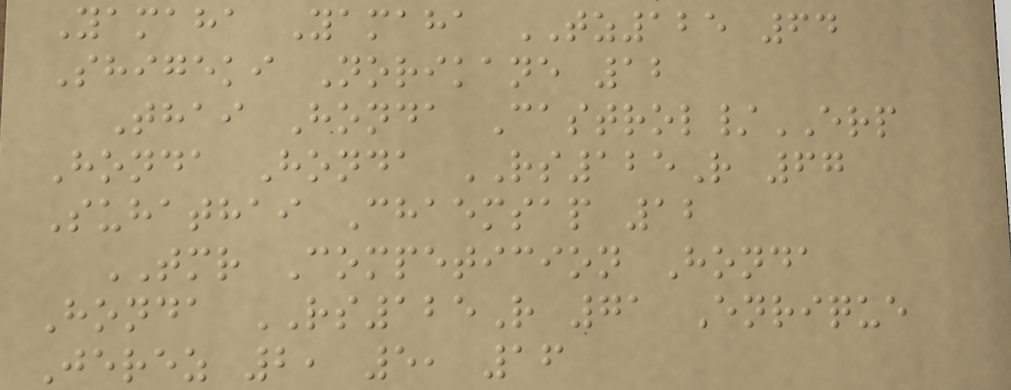Yamaha Yamaha TZ125 64
Shigeki Norikane 12
Thai Honda Castrol/ERP
Honda Honda RS125R 67
Suhathai Chaemsap 12
TMR Competicion Honda
Honda RS125R 71 Enrique
Jerez 2, 5, 16
